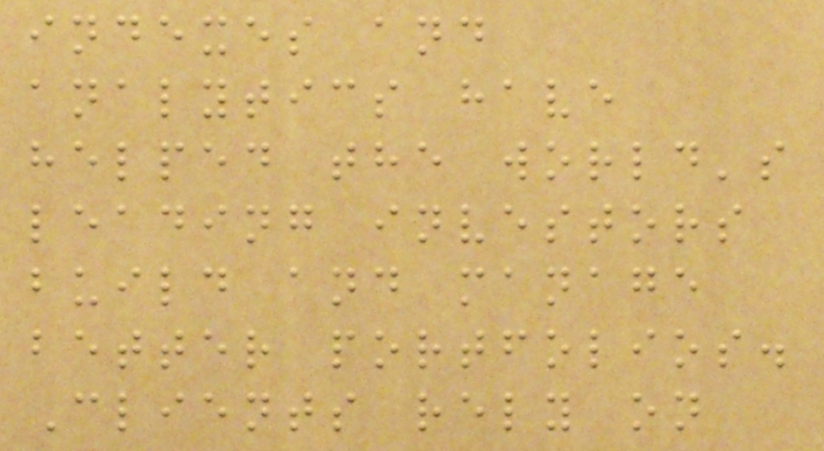indexes and
analytics have
helped the world's
leading investors
build and manage
better portfolios.
Clients rely on
